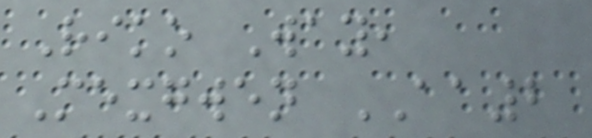Riko Way,
Mexgwen AA2
